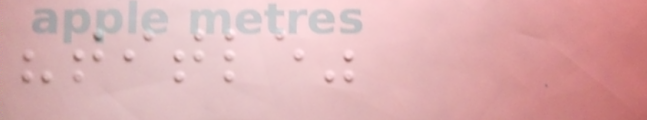"title"
